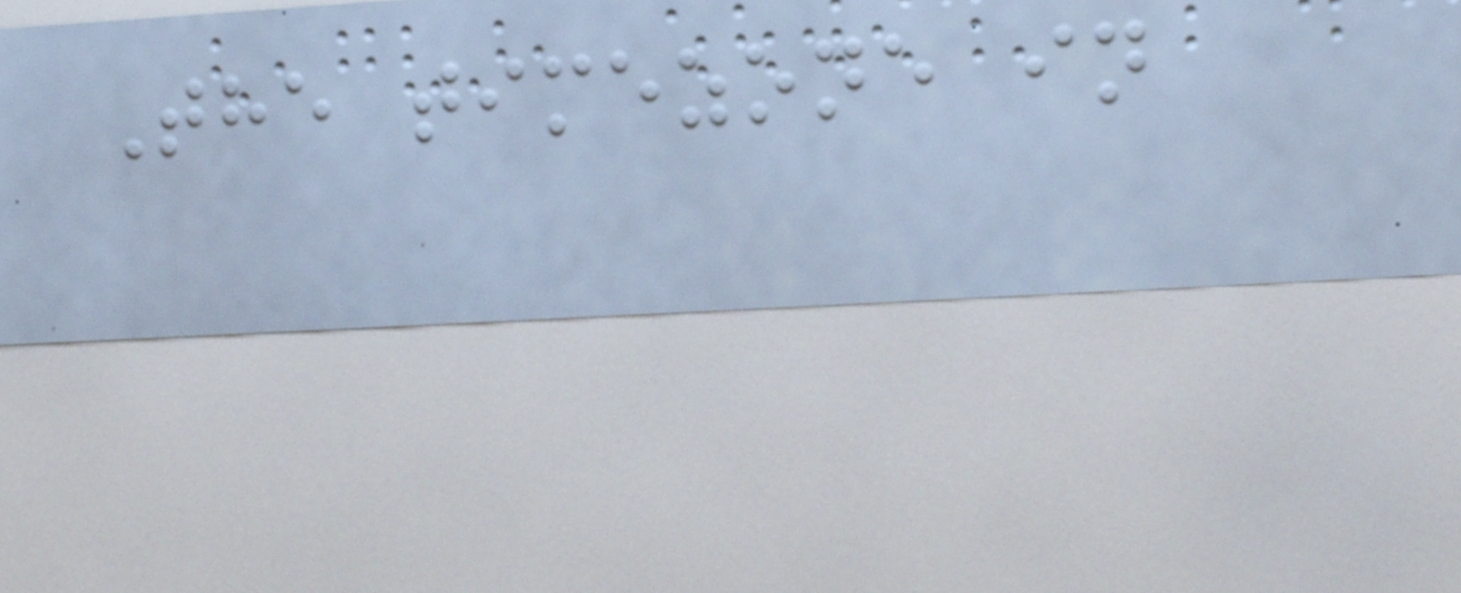The timezone in
